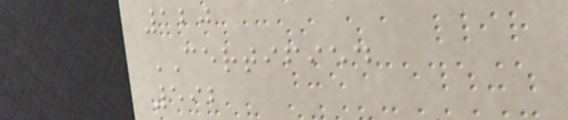120
CERTIFIED
592
